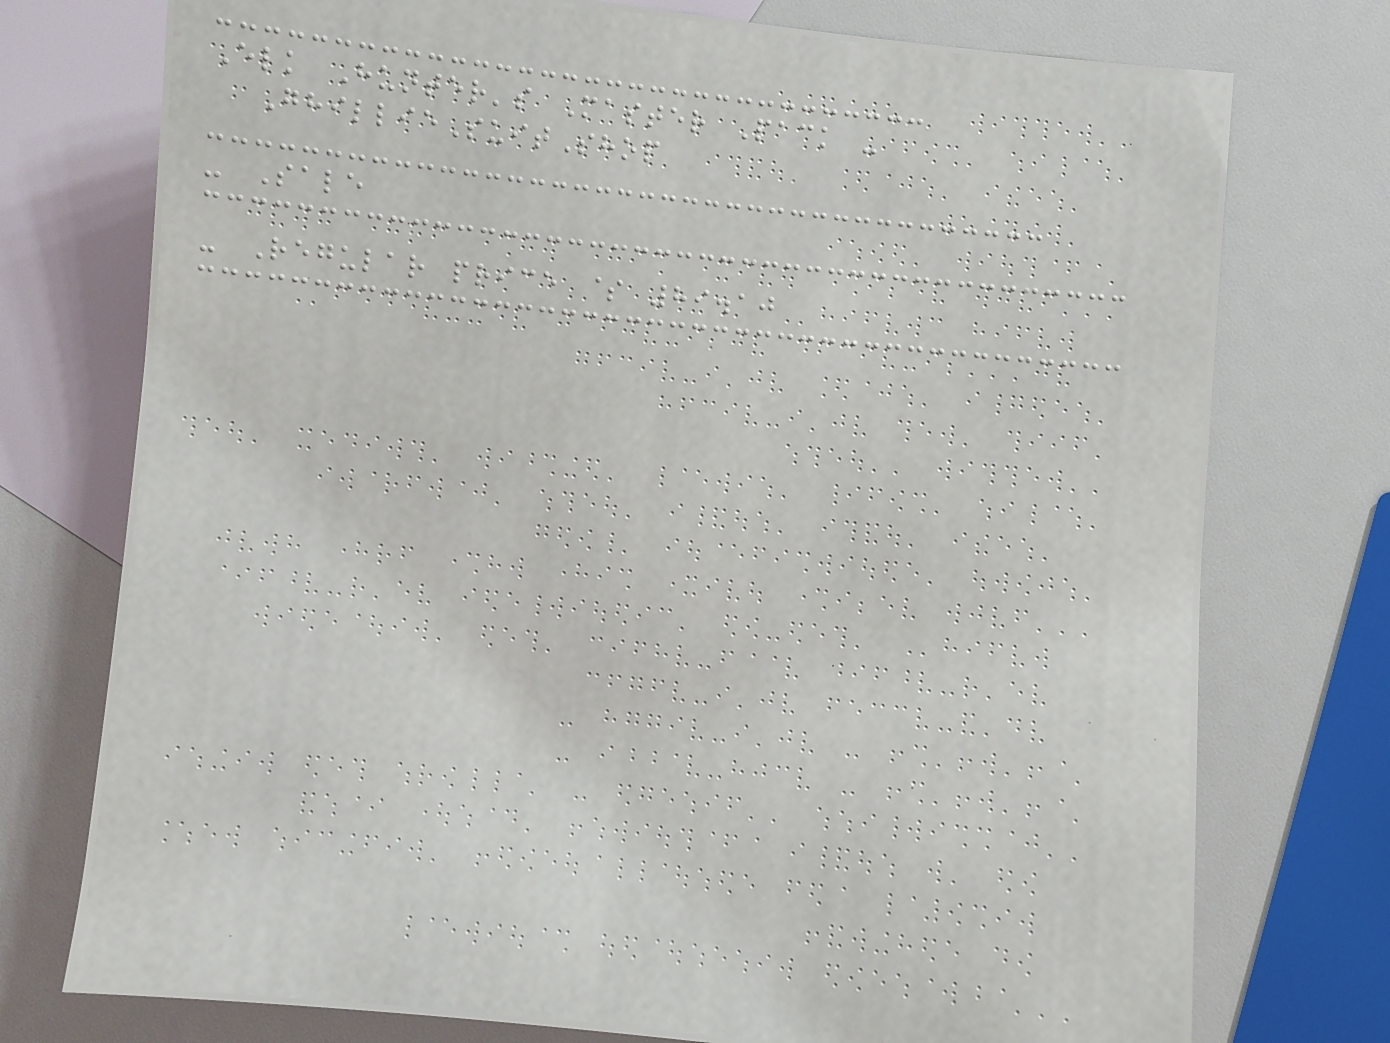Elk Hunter's Master Pack -
GhillieSuitShop
- Sale
- Regular price $ 89.10
